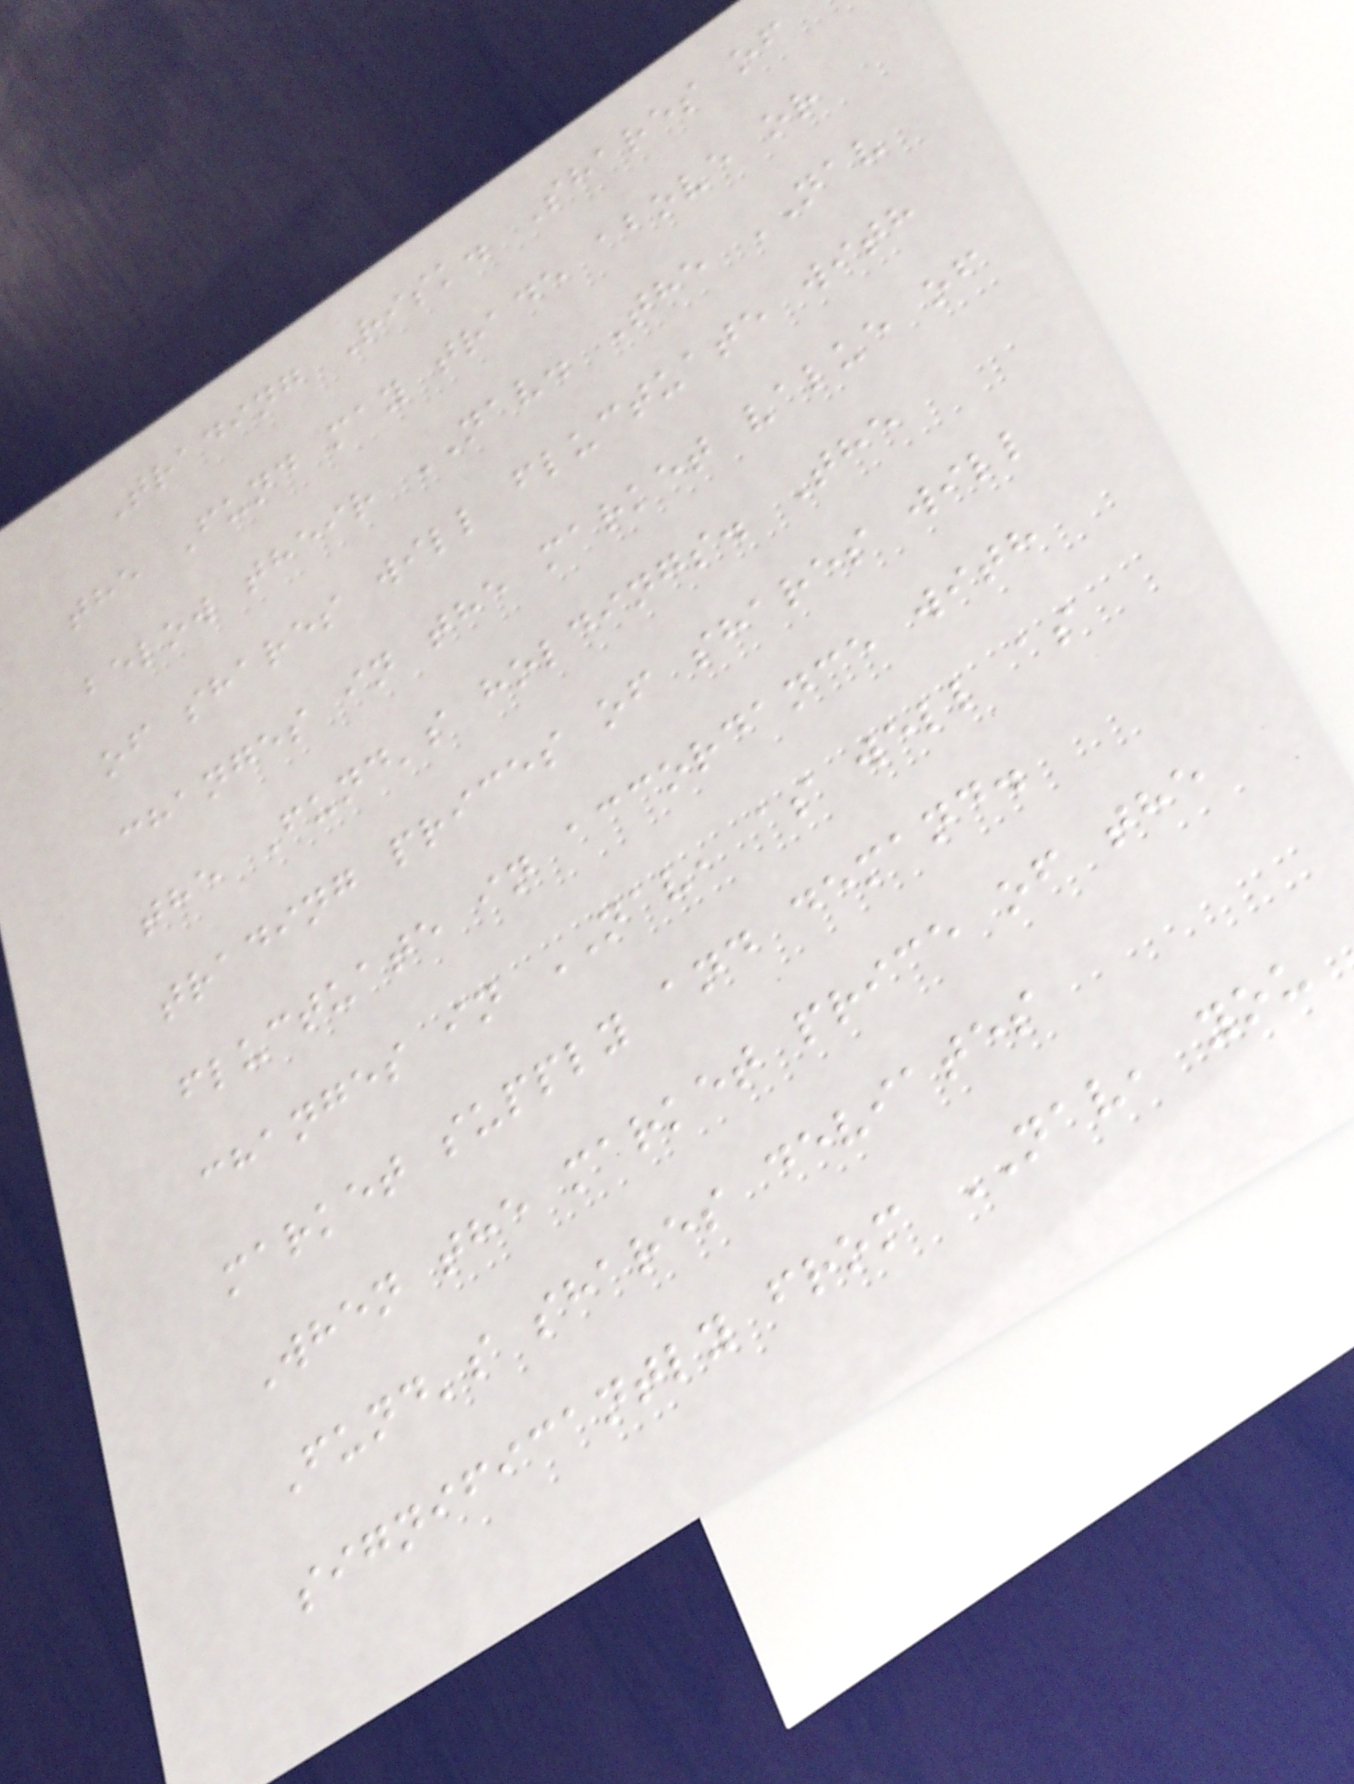Trading Risk. Shares of
the Fund may trade above or
below their NAV. The NAV
of shares will fluctuate with
changes in the market value of
the Fund's holdings. The
trading prices of shares will
fluctuate in accordance with
changes in NAV, as well as
market supply and demand.
When the market price of the
Fund's shares deviates
significantly from NAV, you
